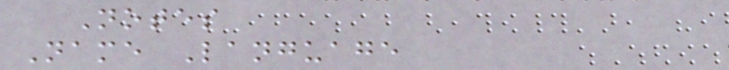Notes
Name Language
